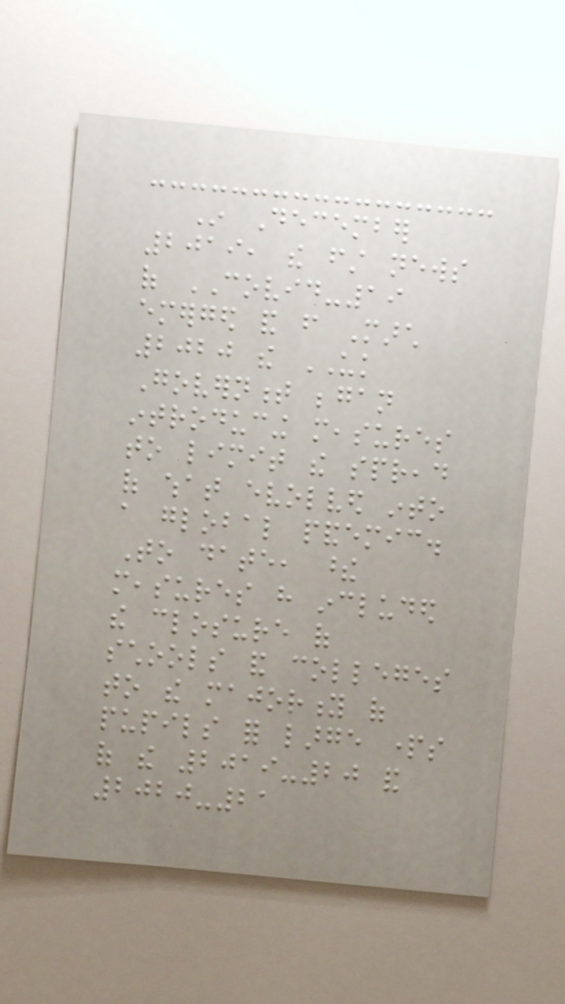In December
2019, the first news
of COVID-19
emerged and from March
2020 the UK
Government began
introducing measures
to limit the spread
of what evolved into
a global pandemic.
To date, these
measures have included
the closure of
schools and colleges
to the majority of
pupils for large parts
of the 2019-20 and
2020-21
